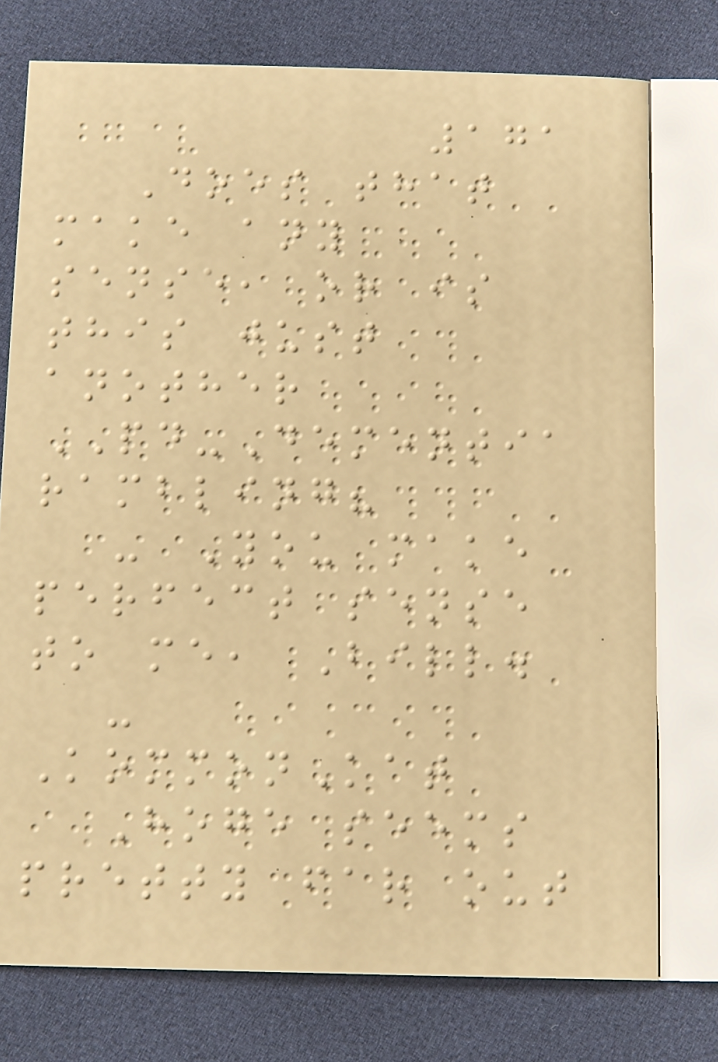171
Does that
make any
sense, or is
this just
another
PD-Dementia
rambling?
- You make
perfect sense
to me, Bill.
-
KommonKat
Hoge seems
pretty far out
